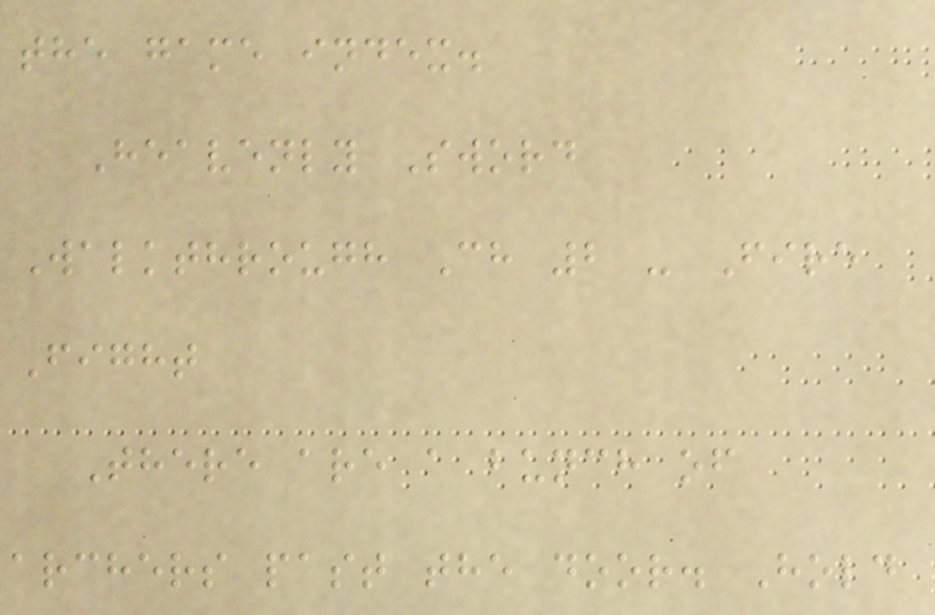the game index.
Heavenly Sword
Walkthrough Ch 2 - Fire
Fight
There are a bunch of
archers past the door. Hold
